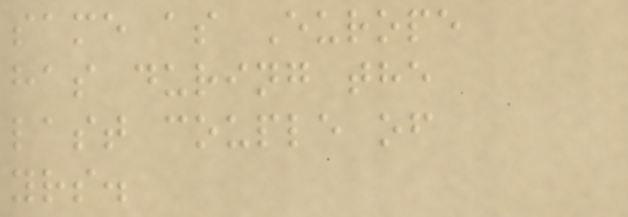same as Europe
has during the
last couple of
yrs.
